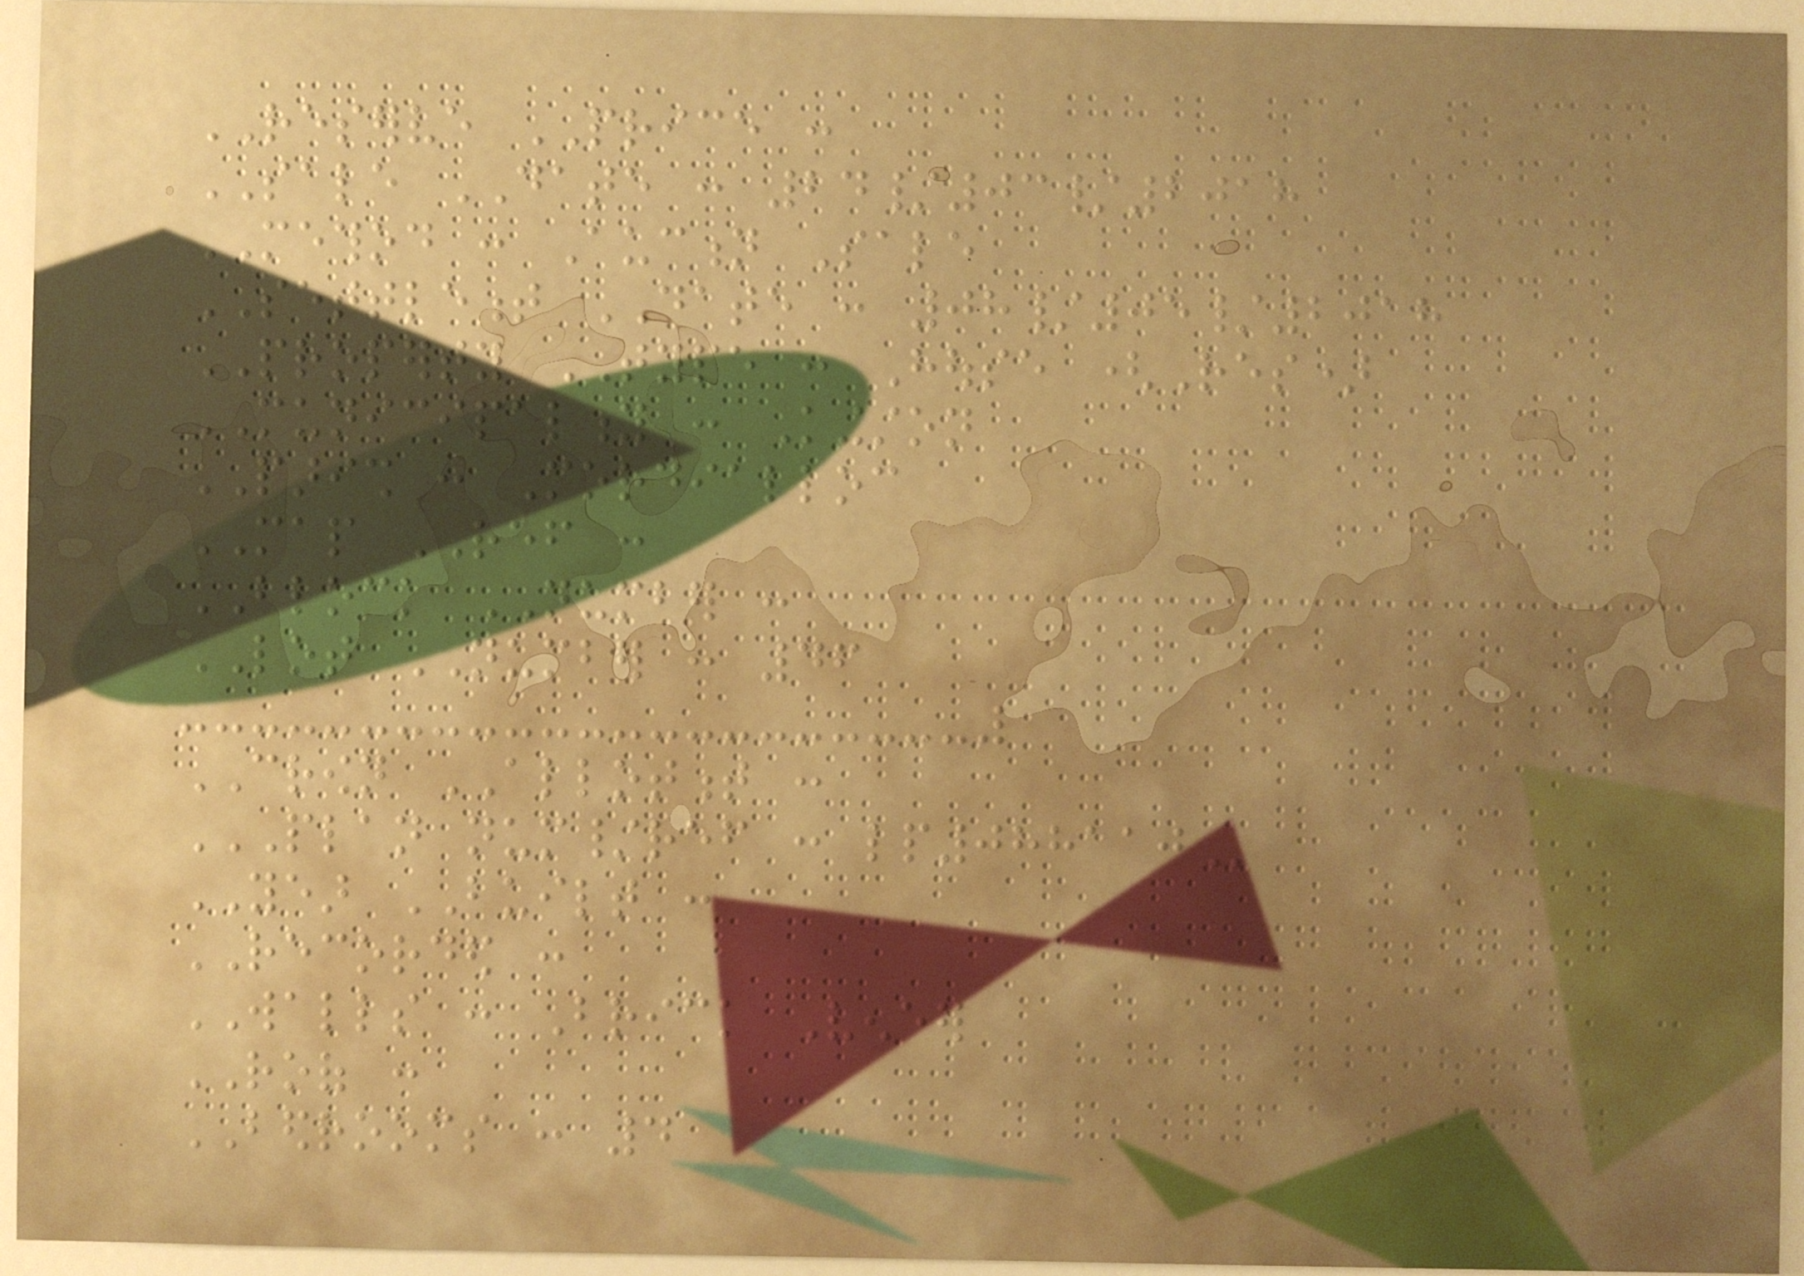RESERVE PRICE :
SALE DATE : 24/03/2018
METHOD : Auction Sale
SETTLEMENT DATE : 08/05/2018
PROPERTY TYPE : House (Res)
MUNICIPALITY : Kingston
PARISH : Mordialloc
MAP REF :
BLOCK NUMBER :
LOT NUMBER : 46
CROWN ALLOTMENT :
PLAN NUM/REF : LP088110
YEAR BUILT :
RECORDED :
WALLS : Brick Veneer
ROOF :
BEDROOMS : 4
